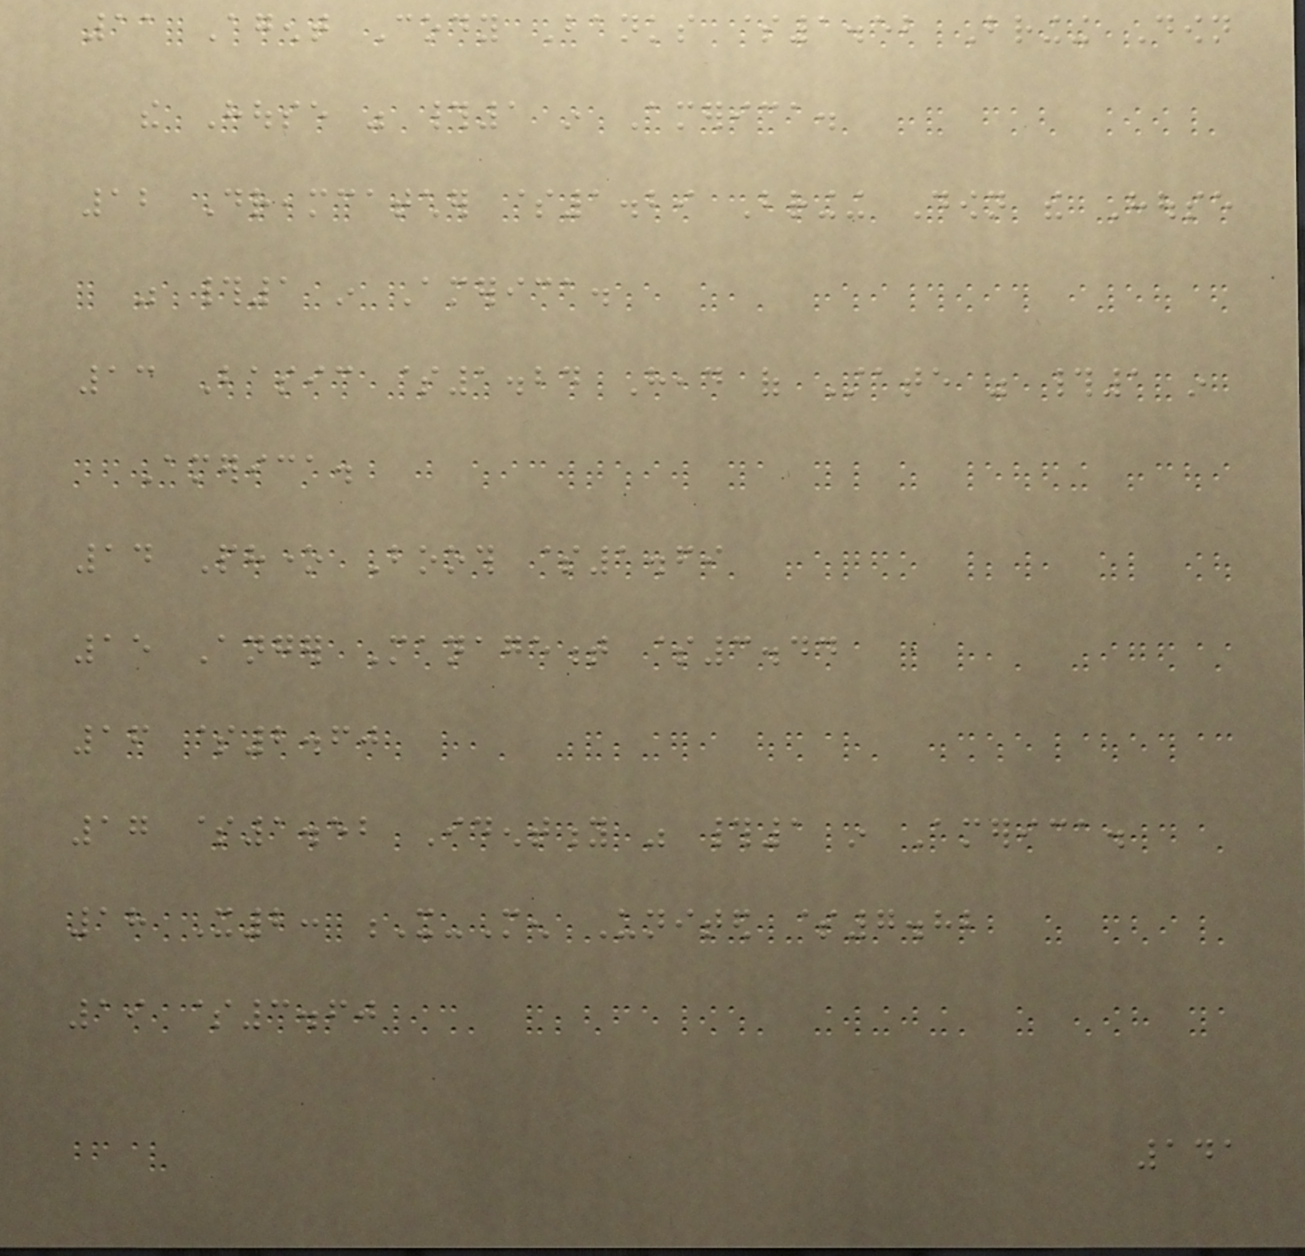11 Agent Cody Banks $1.52 Bringing Down
the House was #1 in America.
12 Dreamcatcher $1.29 Bringing Down the House
was #1 in America.
13 Basic $1.24 Head of State was #1 in
America.
14 Phone Booth $1.69
15 Anger Management $3.44
16 $2.60
17 $1.52 Identity was #1 in America.
18 X2: X-Men United $7.82
19 $3.60
141
